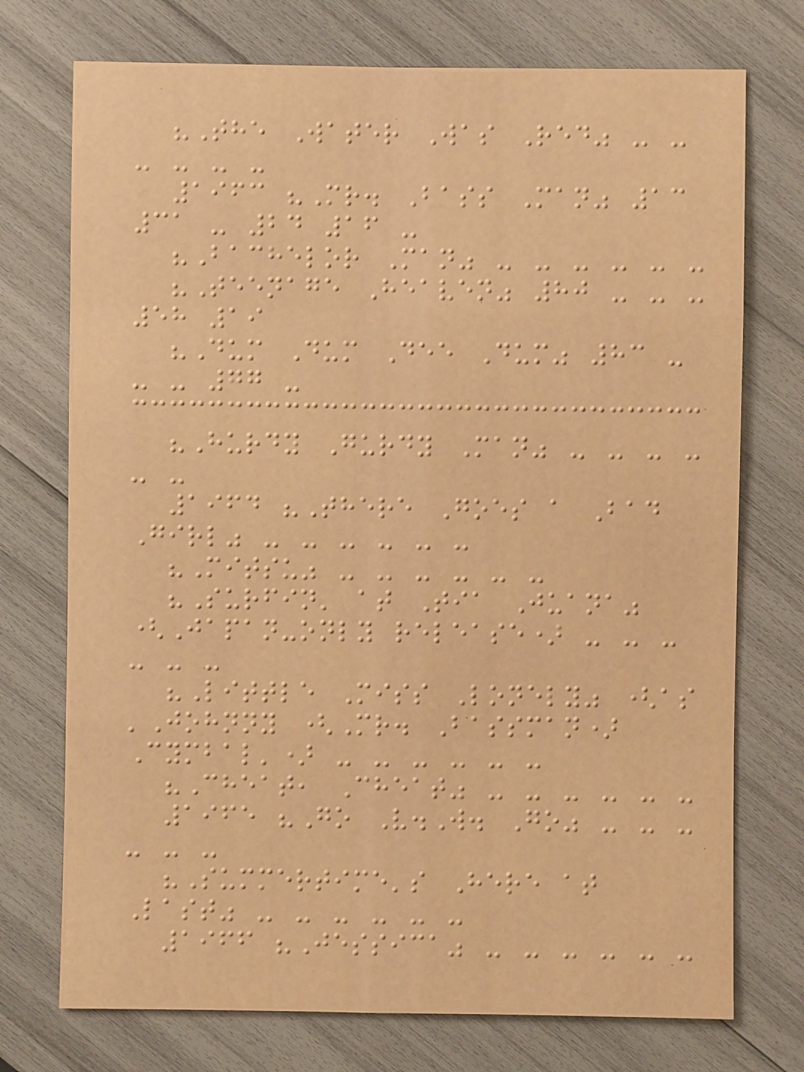"The Water Was Red" - -
- - - -
1963 "Mr. Bass Man" 13
31 - 24 16 -
"Bachelor Man" - - - - - -
"Teenage Heaven" 80 - - -
58 19
"Dum Dum Dee Dum" 83 -
- - 77 -
"Hurdy Gurdy Man" - - - -
- -
1964 "There Goes a Bad
Girl" - - - - - -
"Mitsu" - - - - - -
"Surfin' at Tia Juana"
(Japan-only release) - - -
- - -
"Little Miss Lonely" (as
'Johnny (Mr. Bassman)
Cymbal') - - - - - -
"Cheat, Cheat" - - - - - -
1965 "Go V.W. Go" - - -
- - -
"Summertime's Here at
Last" - - - - - -
1966 "Jessica" - - - - - -
